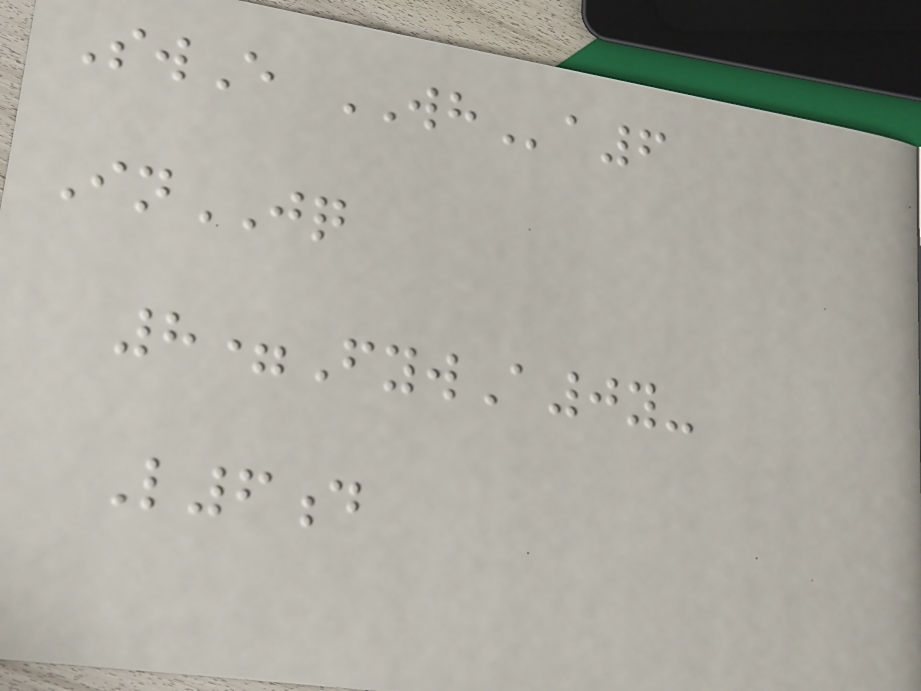SwE WHa6
InJQ
8=FywA0y-
L6d
